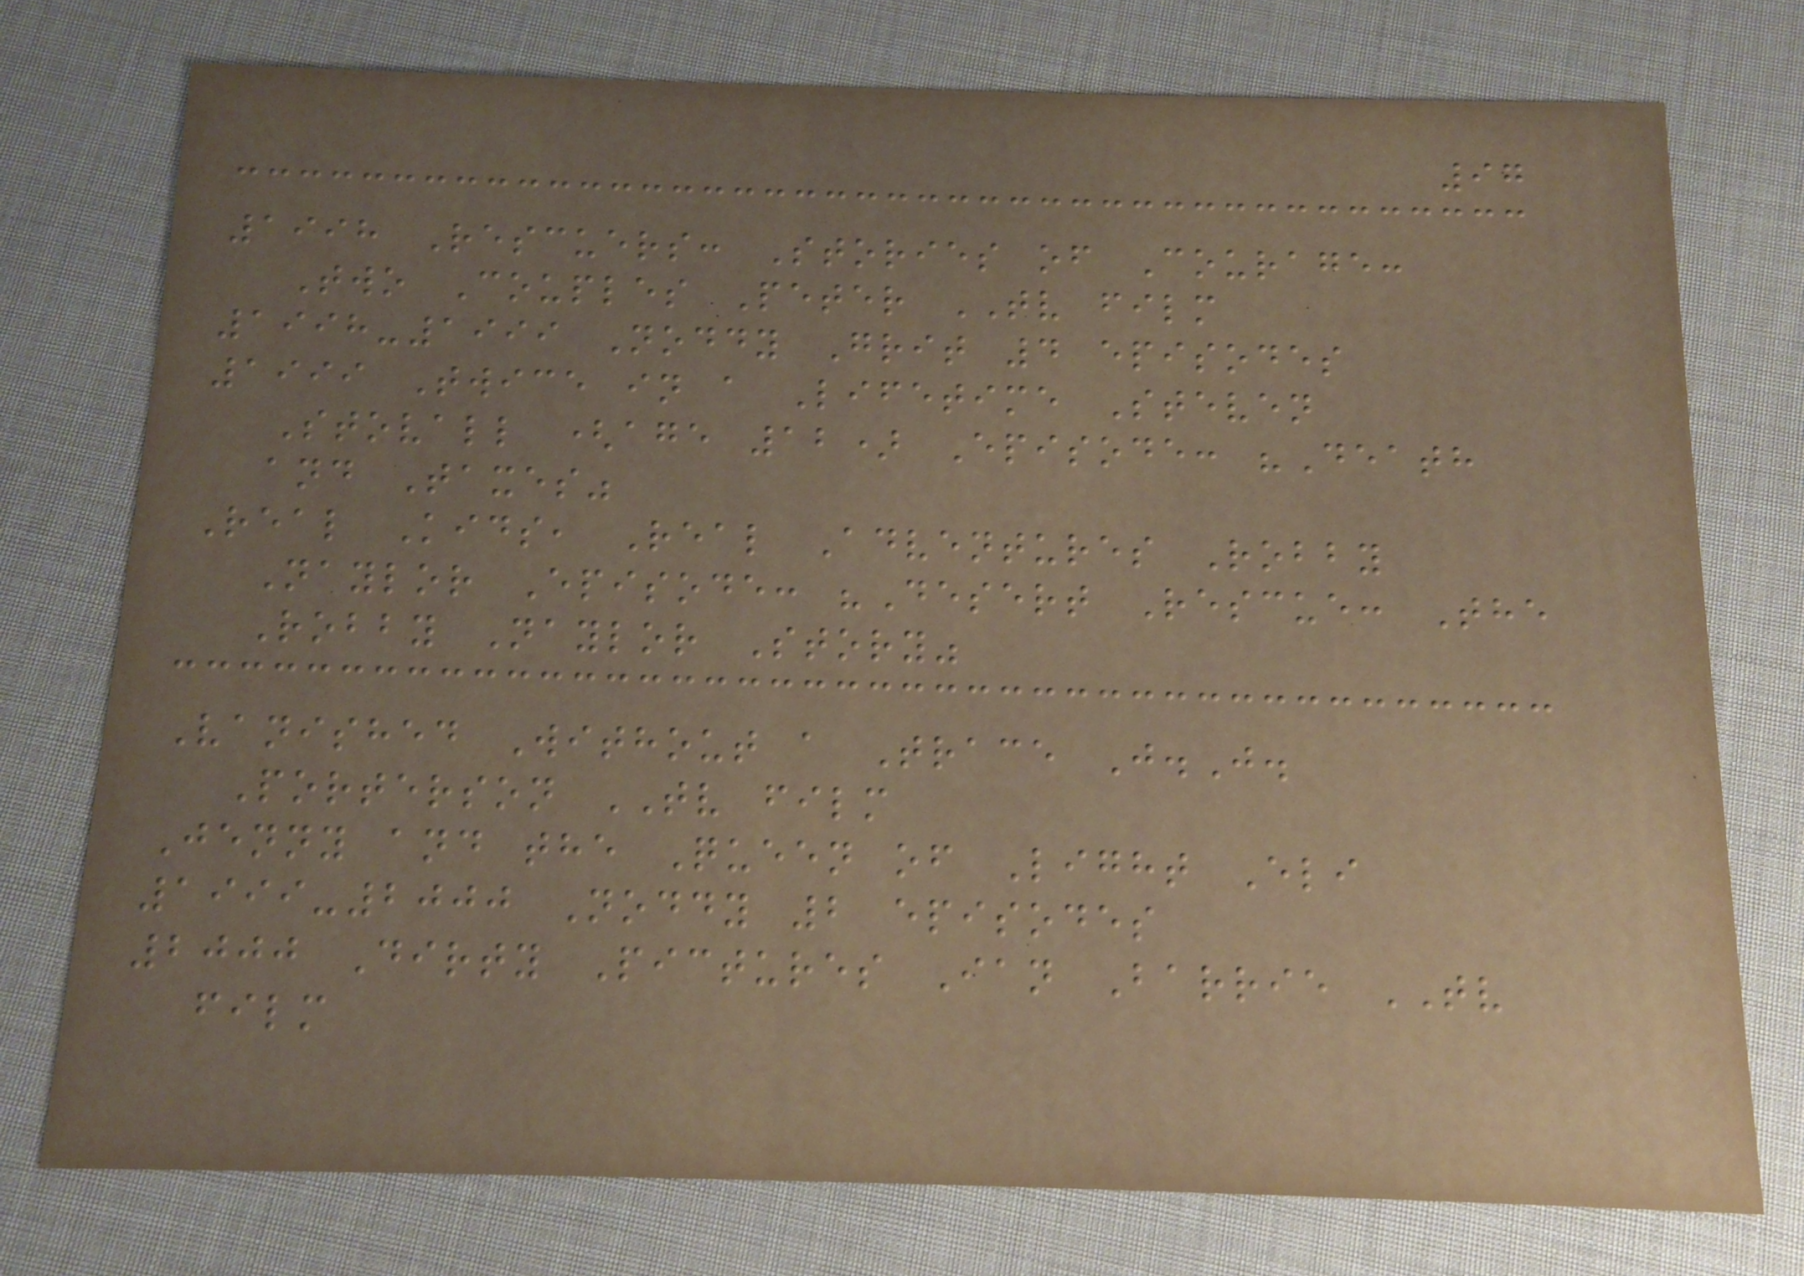97
1998 Rescuers: Stories of Courage:
Two Couples Peter TV film
1998-1999 Noddy Grit 4 episodes
1999 Twice in a Lifetime Steven
Stovall (age 12) Episode: "Death
and Taxes"
Real Kids, Real Adventures Robby
Naylor Episode: "Desert Rescue: The
Robby Naylor Story"
Vanished Without a Trace J.J.
Porterson TV film
Jenny and the Queen of Light Eli
1999-2000 Noddy 2 episodes
2000 Dirty Pictures Ian Barrie TV
film
